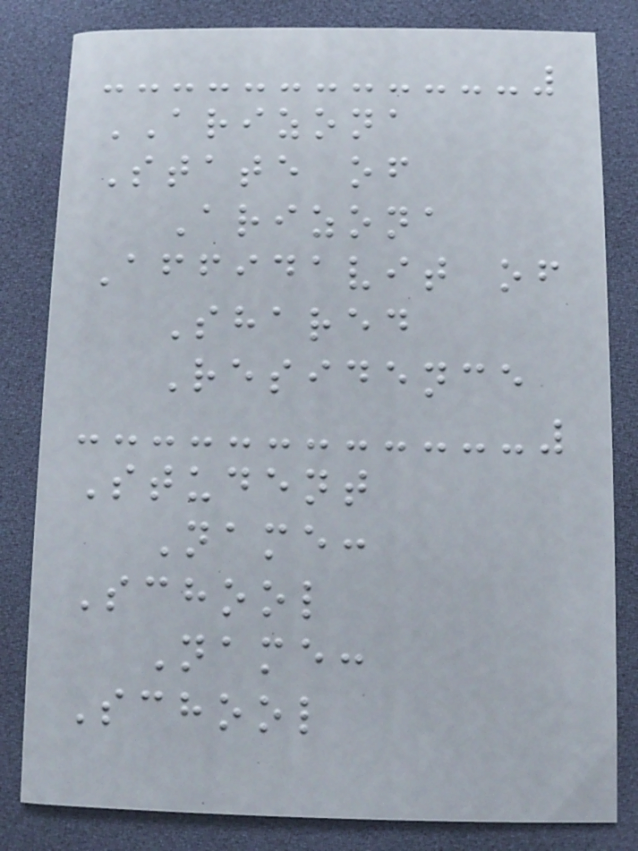ARIZONA
State of
Arizona
Affidavit of
Shared
Residence
Student
Name:
School
Name:
School
